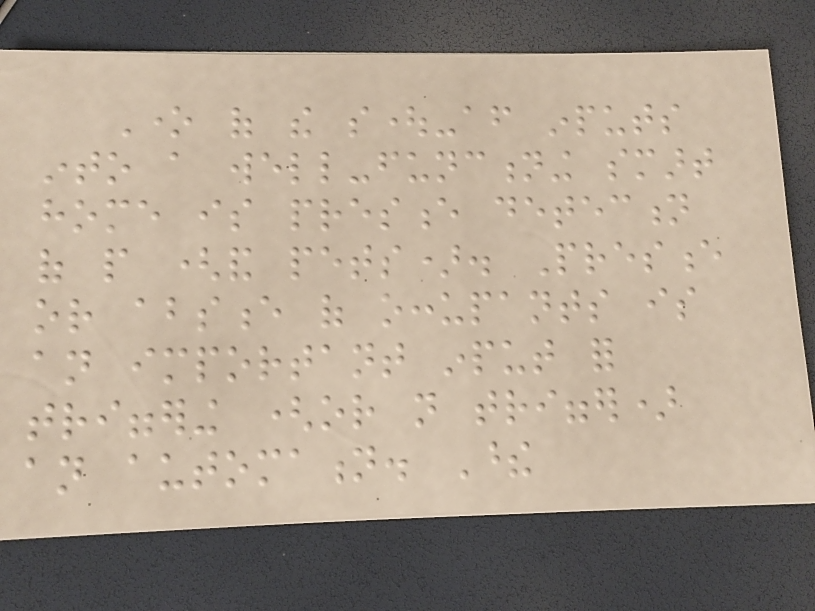One of the sought-after inputs
into a well-functioning smart
home is presence detection
of people (and pets). Presence
or absence of occupants is
an important input for
triggering (or not trigger)
an automation. These
